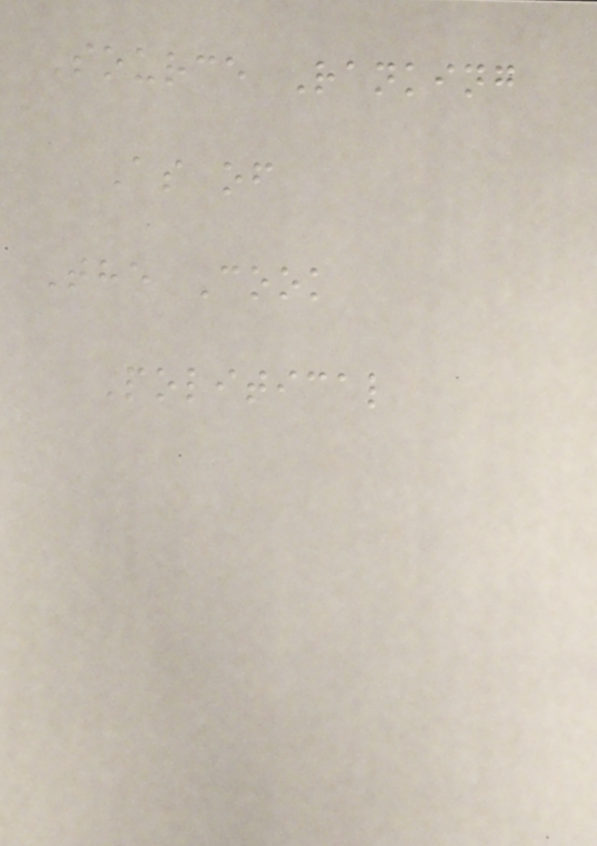Source Ranking
As of
The Cook
Political
